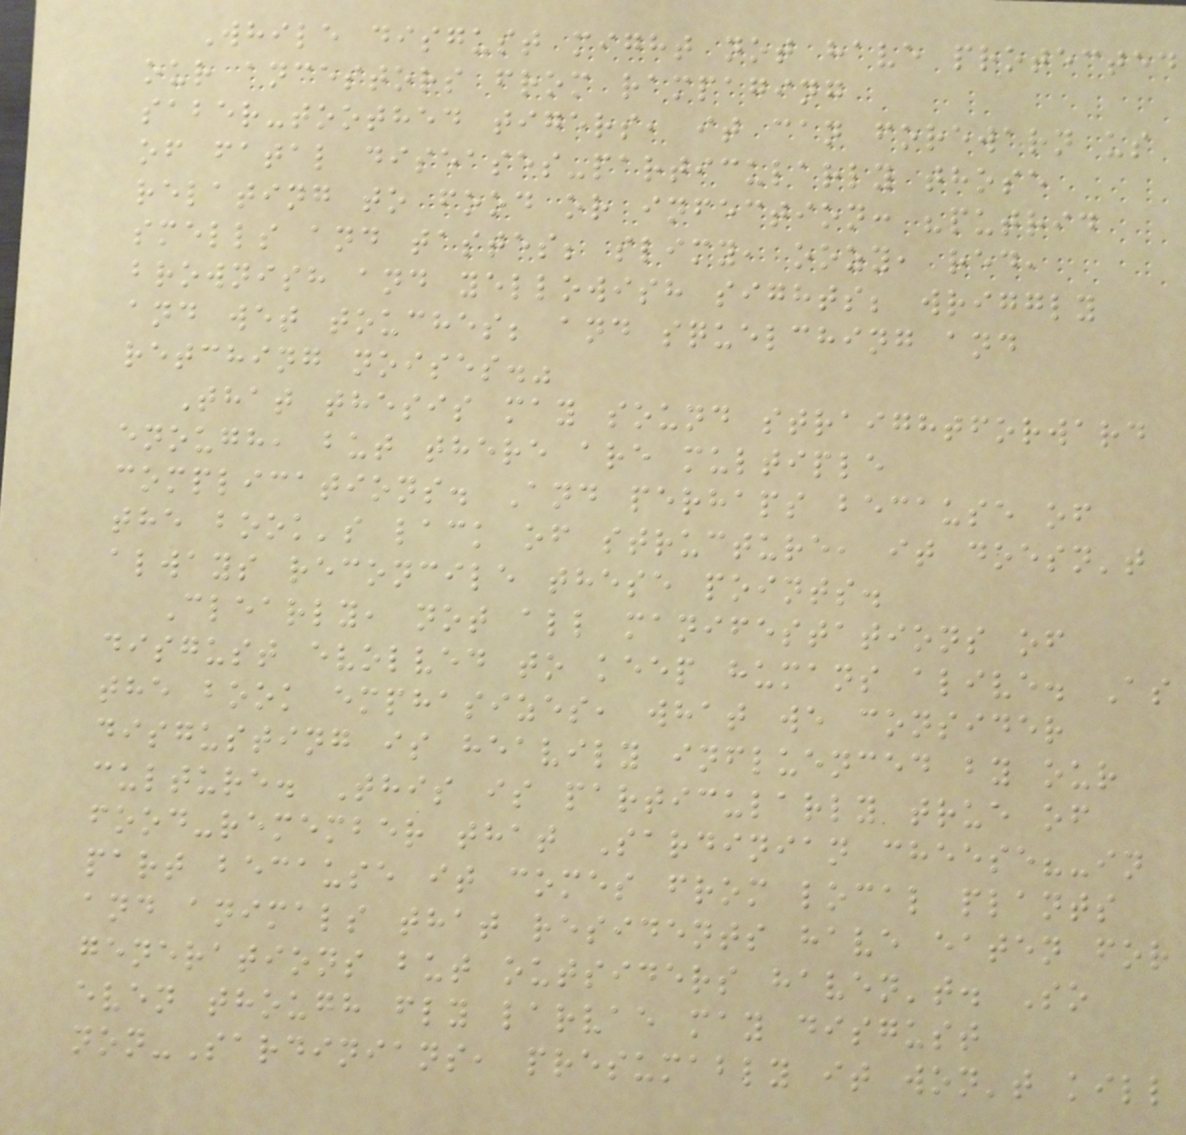While disgust might not have protected
our ancestors from rampaging
saber-toothed tigers, it can forewarn us
of fatal diseases-particularly those
relating to food or infection: "putrid
smells and tastes; slimy, oozy, red,
brownish and yellowish sights; wriggly
and wet touches; and squelching and
retching noises."
That thesis may sound straightforward
enough, but there are multiple
complications. And perhaps because of
the book's lack of structure, it doesn't
always reconcile these points.
Clearly, not all manifestations of
disgust evolved to keep humans alive. As
the book emphasizes, what we consider
disgusting is heavily influenced by our
culture. This is particularly true of
food-remember that Sardinian cheese?-in
part because it comes from local plants
and animals that residents have eaten for
generations but outsiders haven't. So
even though fly larvae may disgust
non-Sardinians, presumably it won't kill
